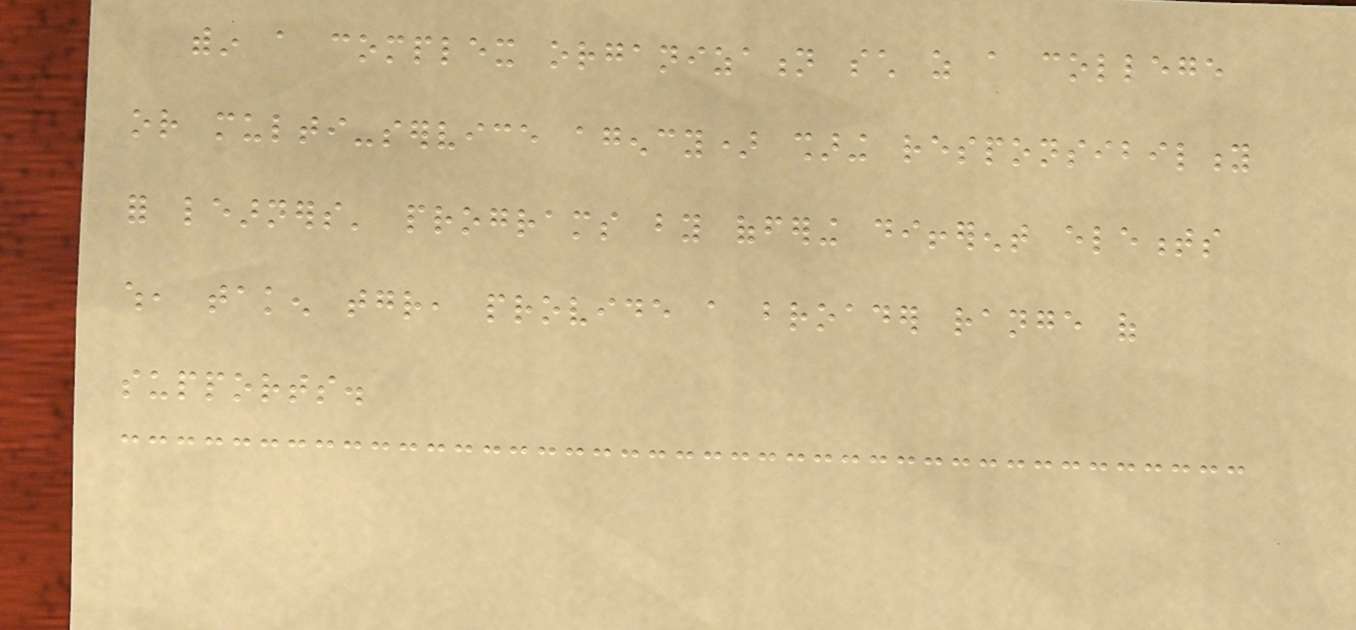within a complex organization such as a college
or multi-service agency) sharing responsibility
for learners' programs by offering different elements
which, taken together, provide a broader range of
supports.
